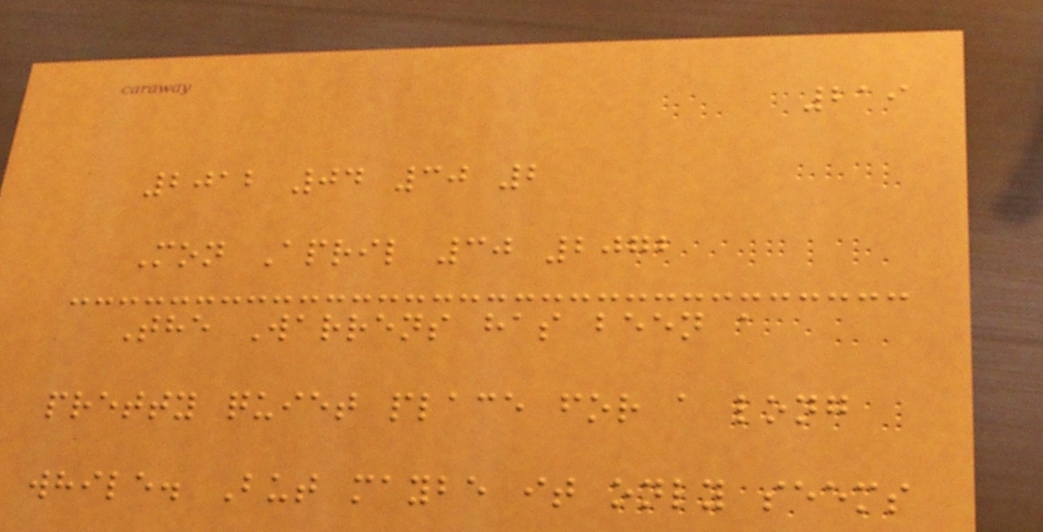219
2012 04 30 2
Mon April 30 2072
The Warrens has been a
pretty quiet place for a long
while. But maybe it only seems
